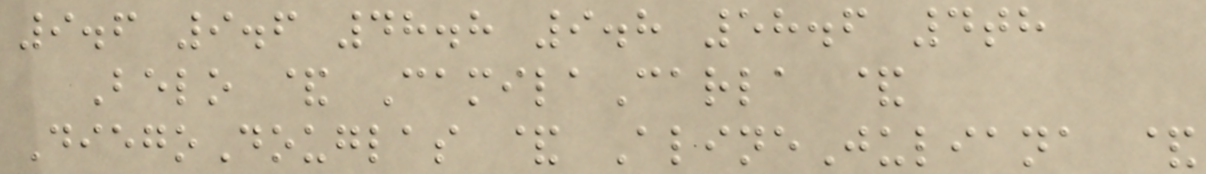9.6 9.6 48.8 9.8 58.6 4th
Belo & CamilaCarla &
DiegoDouglas & AlineJuliana &
